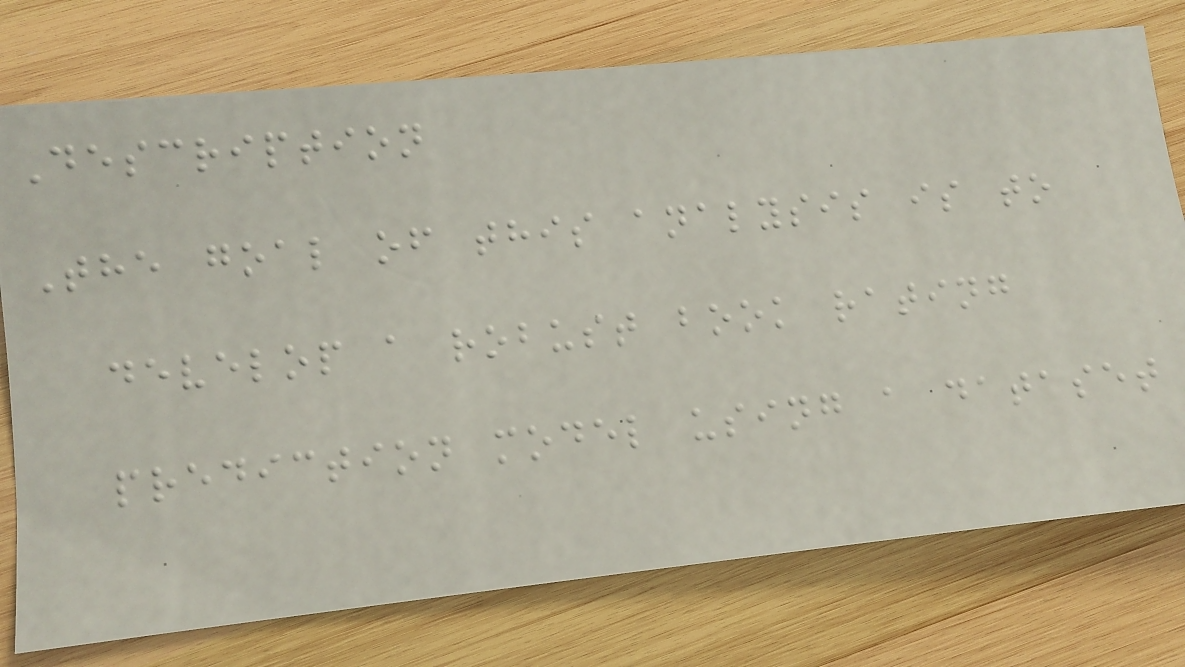Description
The goal of this analysis is to
develop a robust book rating
prediction model using a dataset
